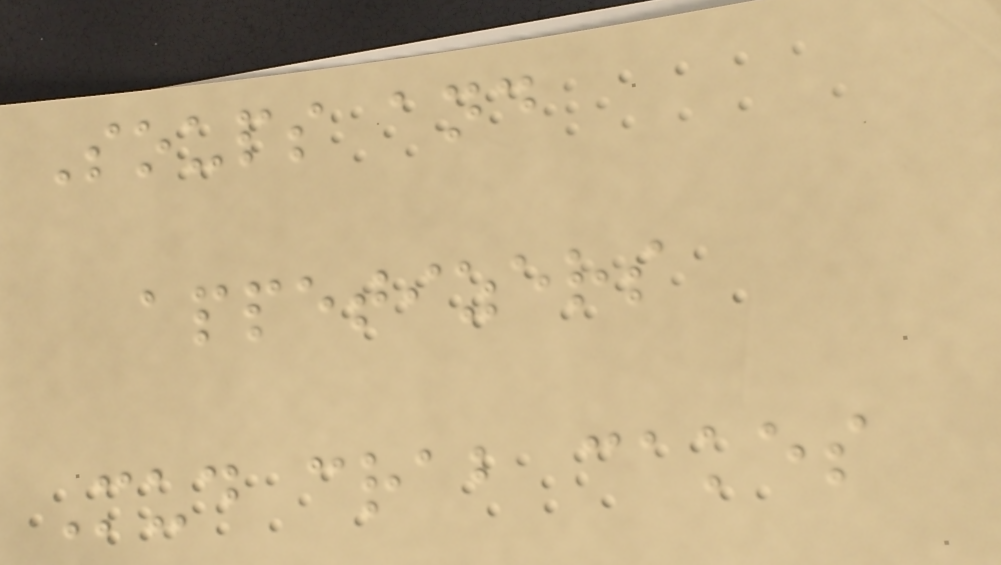Soups and
appetizers
Mud crab cakes
